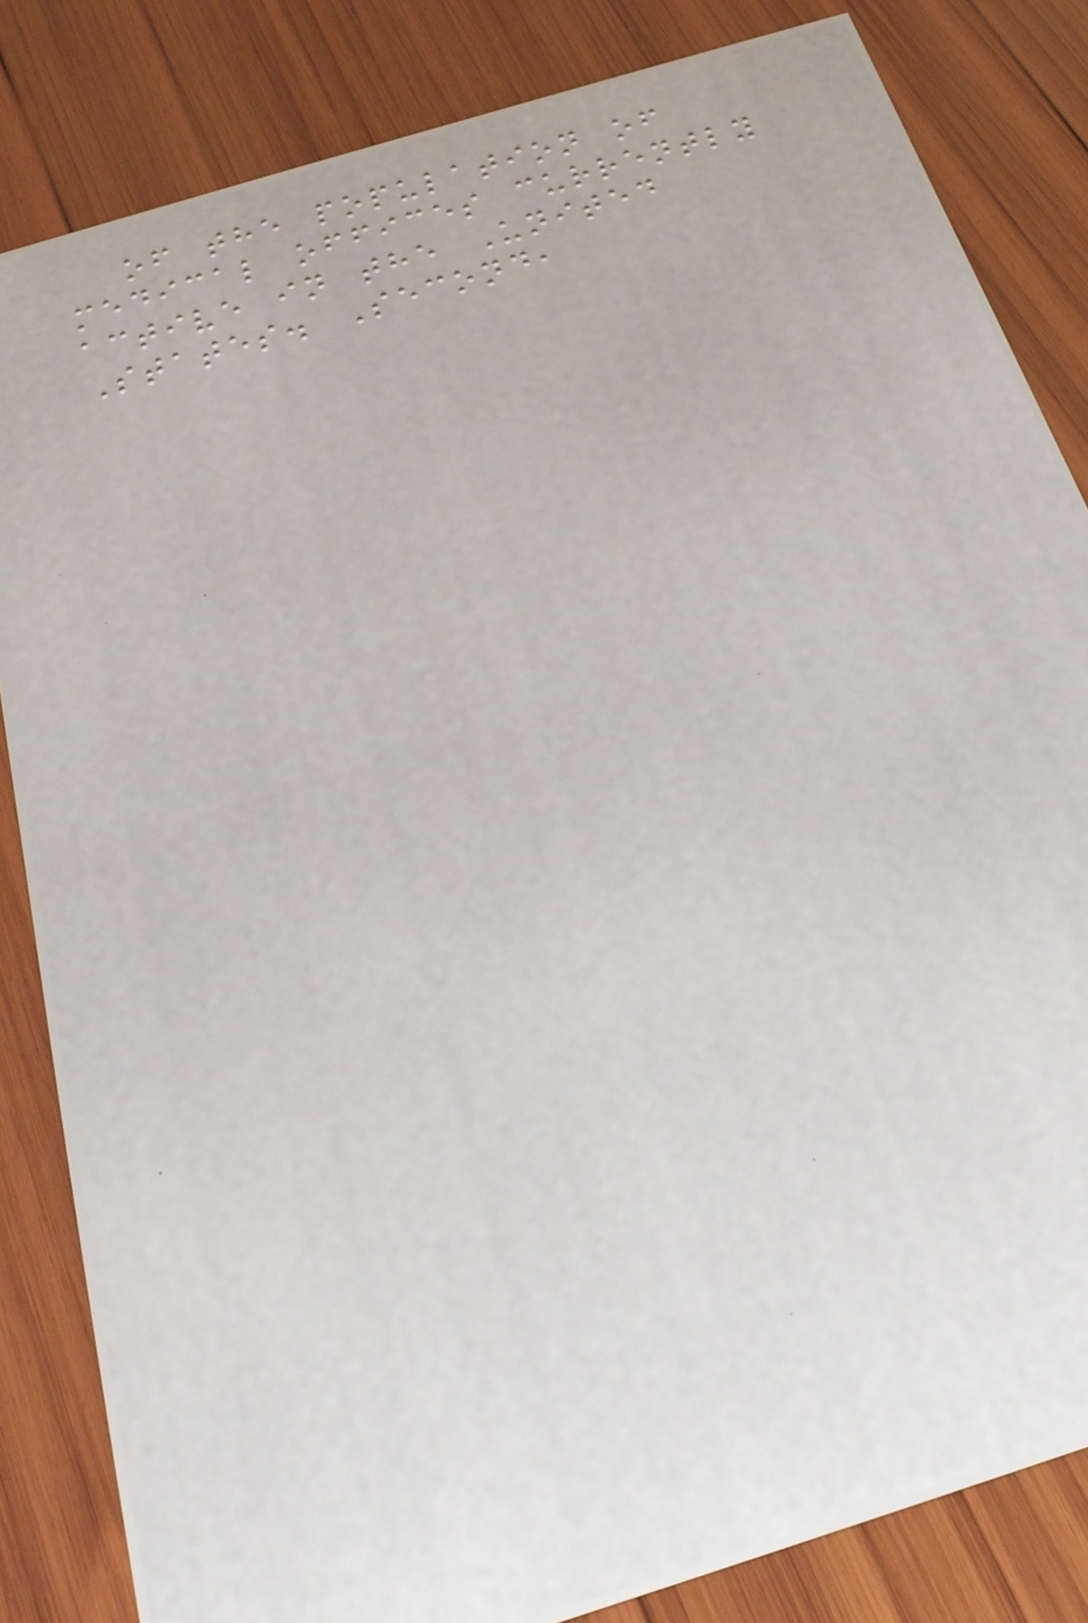of the population of
medical offices currently
active in the United
States. Second,
